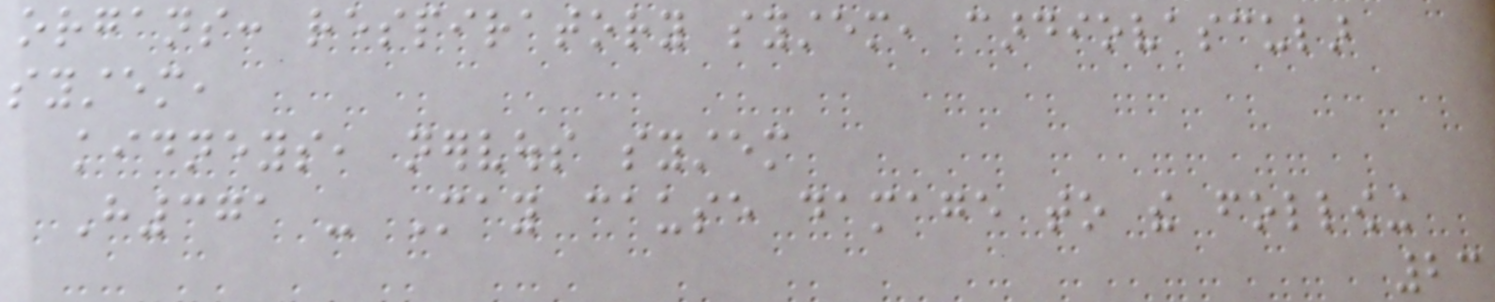organs: respiratory system, cardiovascular
system,
kidneys, nervous system
H371 - May cause damage to the following
23
